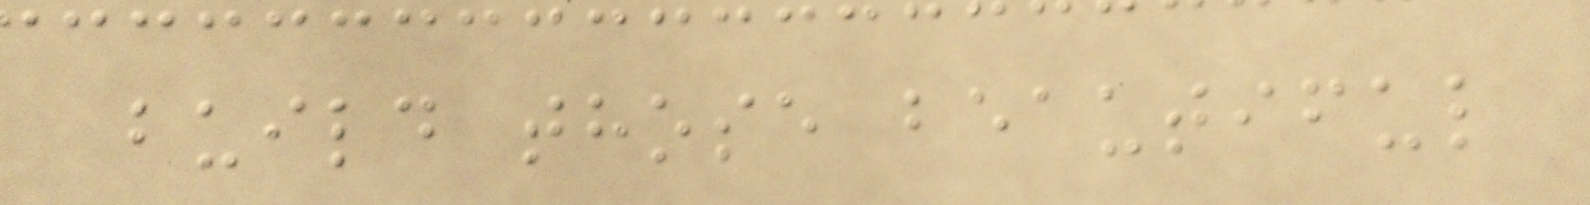build those beautiful
